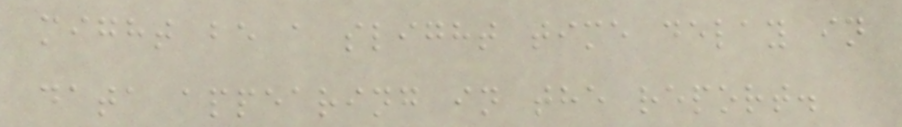might be a slight time delay in
data appearing in the report.
